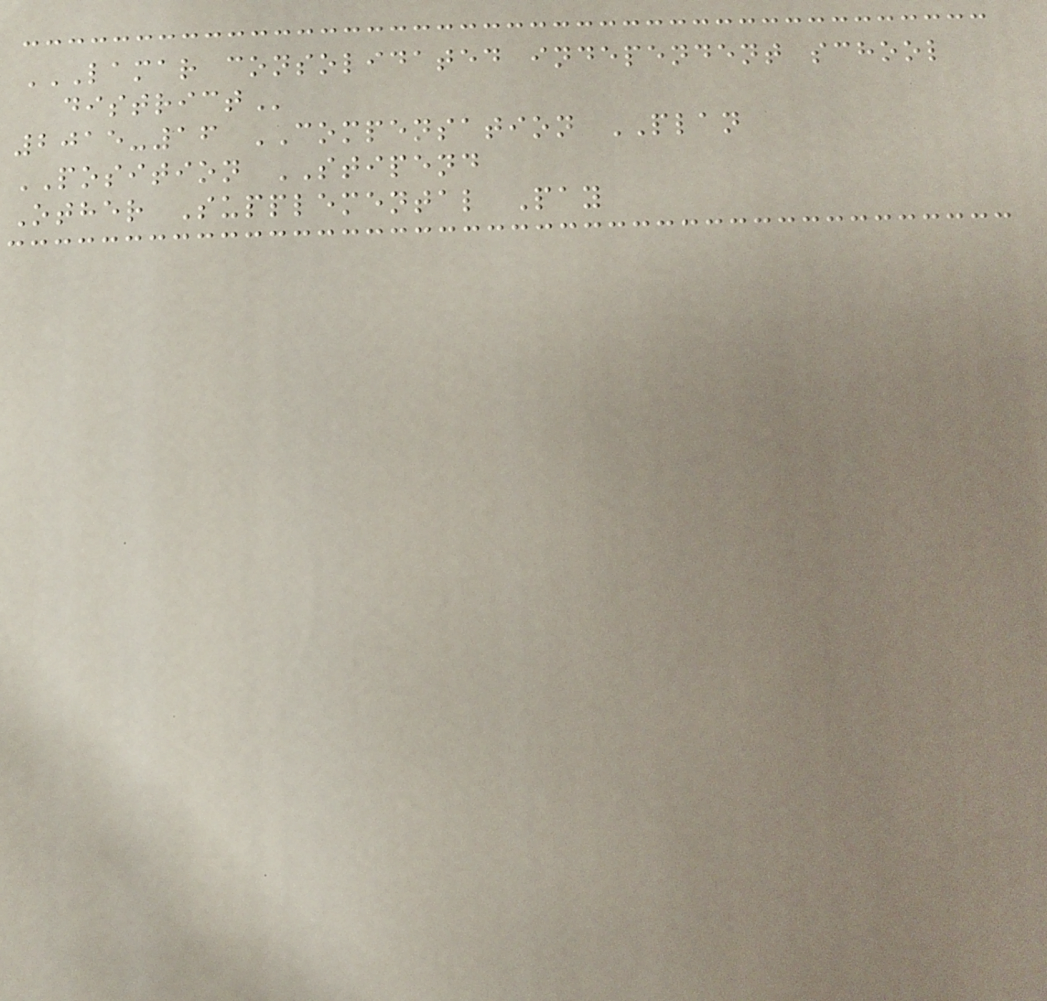LAMAR CONSOLIDATED INDEPENDENT SCHOOL
DISTRICT
2015-16 COMPENSATION PLAN
POSITION STIPEND
Other Supplemental Pay
